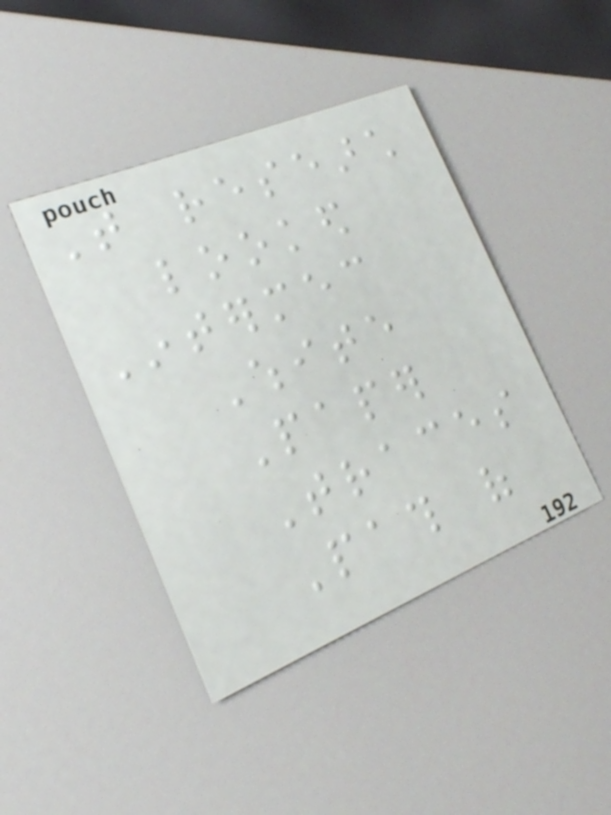That research
looked
Intermec
White
Paper
Traces
Path of
